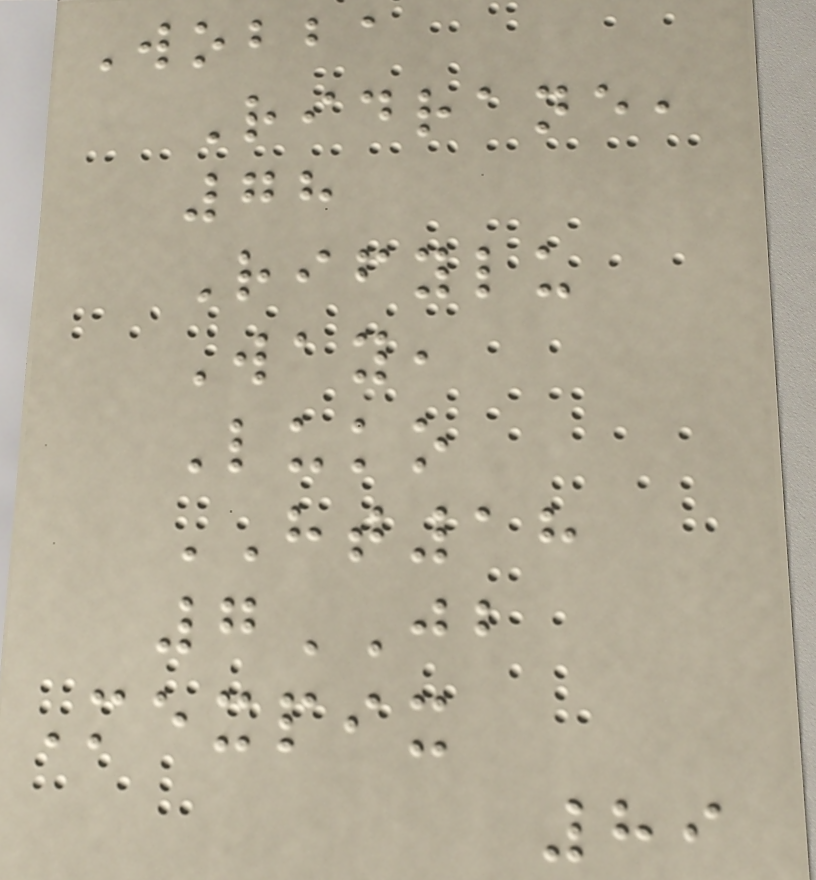Wobba
Ridrane,
78
Rifylu
Way,
Luko
HT18
7JB
Mexpix
89
